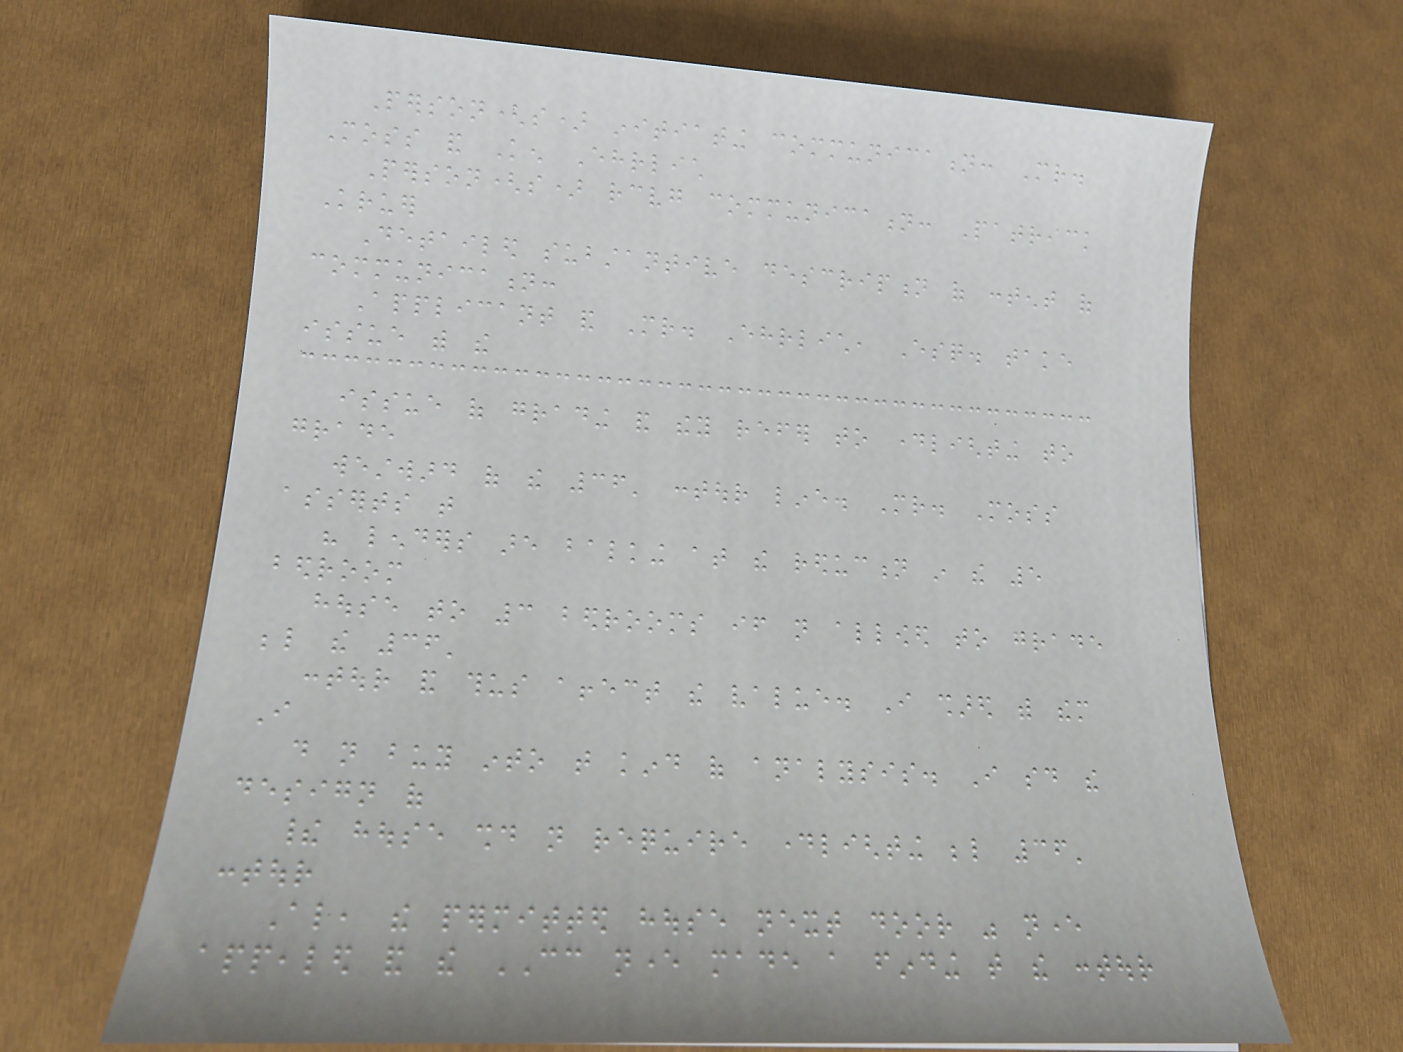Person(s) initiating communication: Mr.
Moss and Ken Ehrlich
Person(s) receiving communication: Patrick
Kruer
Detailed substantive description of content of
communication:
Applicant and Mr. Ehrlich, Esq. take
issue with the
issue of grading and they refer to daylighting to
grade
westward of the 36' contour line. Mr. Moss
asserts that
his lenders are balking at the reduction in the 5
bedroom
house to 3 bedrooms if not allowed to grade
below the 36'
contour and thus affect the value. I shared with them
I
do not buy into that kind of analysis. I said the
design of
their house should not require daylighting below 36'
contour
Also, the permitted house next door was never
appealed and the CC never made a finding that the contour
